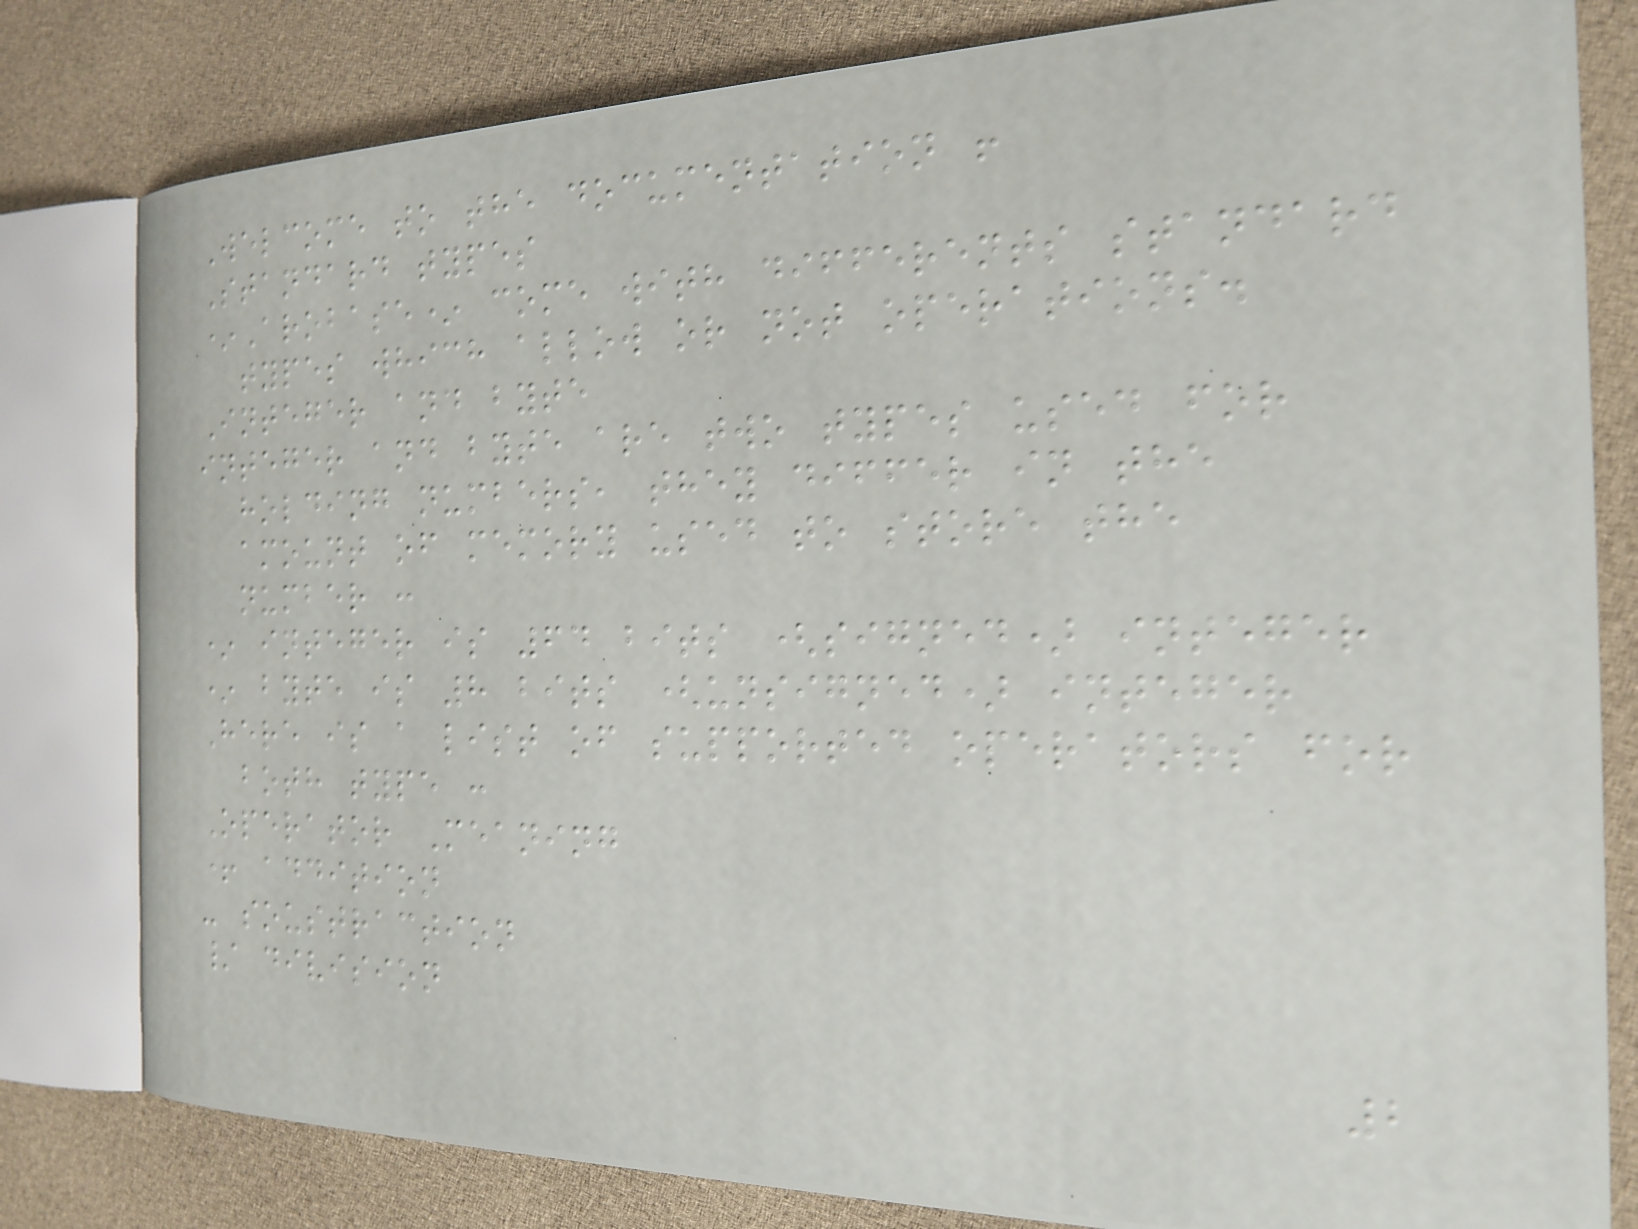Welcome to the documentation !
Standard types
*Arobase* come with differents standard
types which allow or not operations.
Integer and byte
integer and byte are two types used for
holding numbers, they differ in the
amount of memory used to store the
number :
* integer is 64 bits (signed) integer
* byte is 8 bits (unsigned) integer
Here is a list of supported operators for
both type :
Operator Meaning
+ addition
- soustraction
/ division
2
